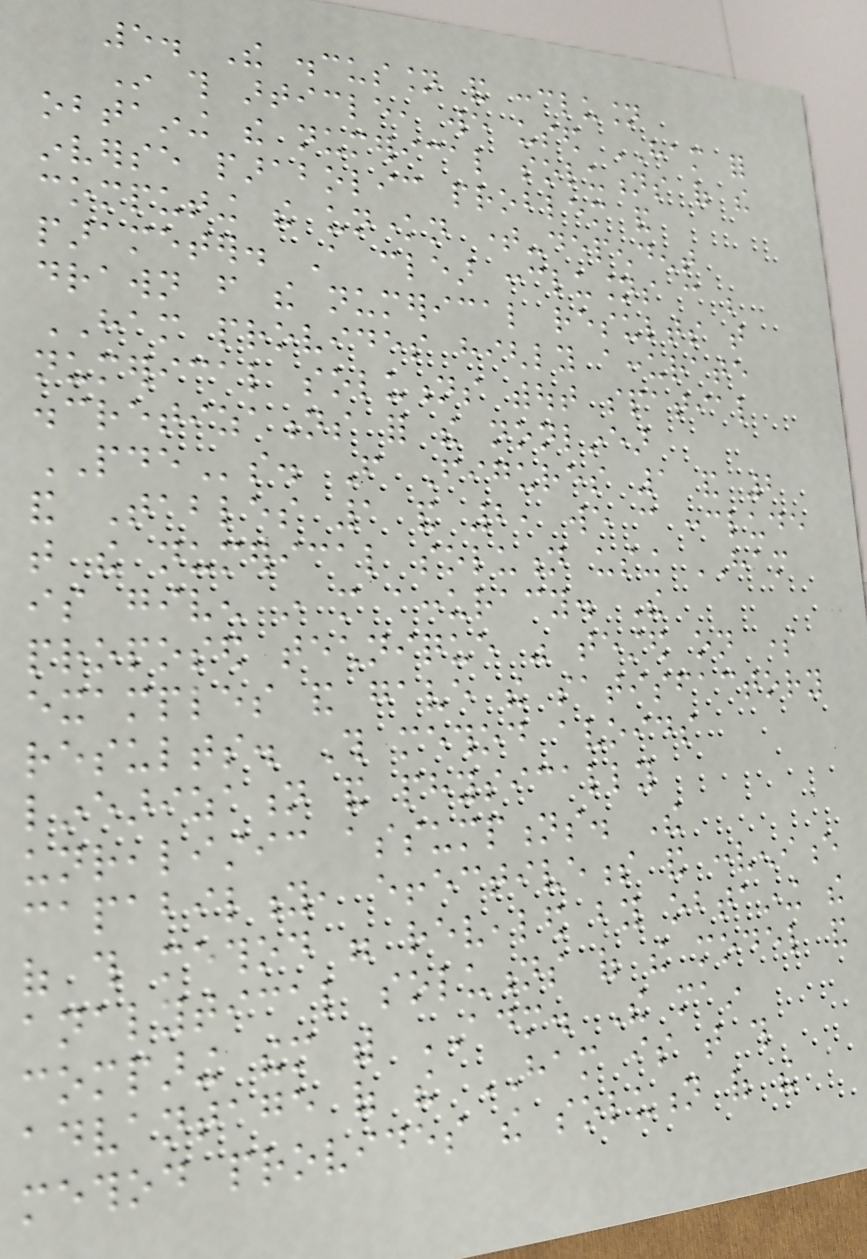5. The discussion and conclusion
In this article, we used HAM for
obtaining the numerical solutions of the
inverse parabolic problem and
computing the unknown time-dependent
parameter. A clear conclusions can be
drawn from the numerical results that
HAM provides highly accurate
numerical solutions without spatial
discretizations for the nonlinear
PDEs. From Figures 1 and 2
and Tables 1 and 2, we can conclude
that the numerical solution using HAM
is given in more accuracy. The
proposed technique was tested on some
examples and gave the satisfactory
results. This method avoids
linearization and physically
unrealistic assumptions. The
capability, effectiveness and convenience
of this method were revealed by obtaining the
analytical solutions of the model and
comparing them with ADM. The main
advantage of the HAM is that this
method provides the solution of the
